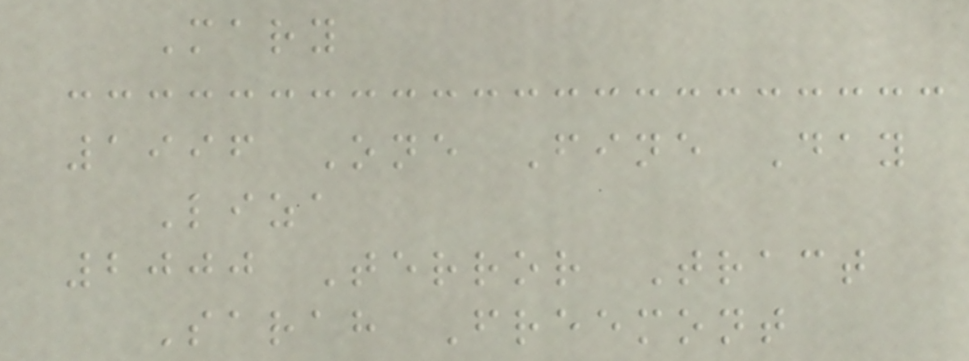Mary
1996 One Fine Day
Liza
2000 Terror Tract
Sarah Freemont
